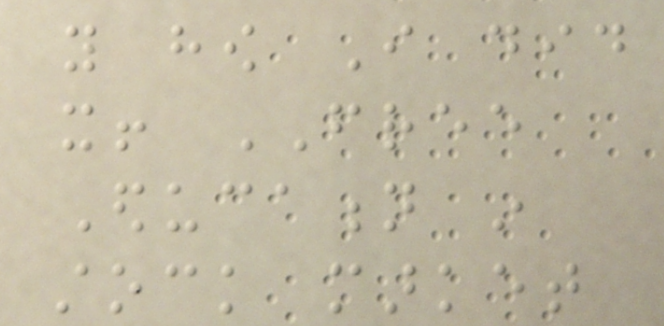you how I did
it! FREE
Education in
stock market
